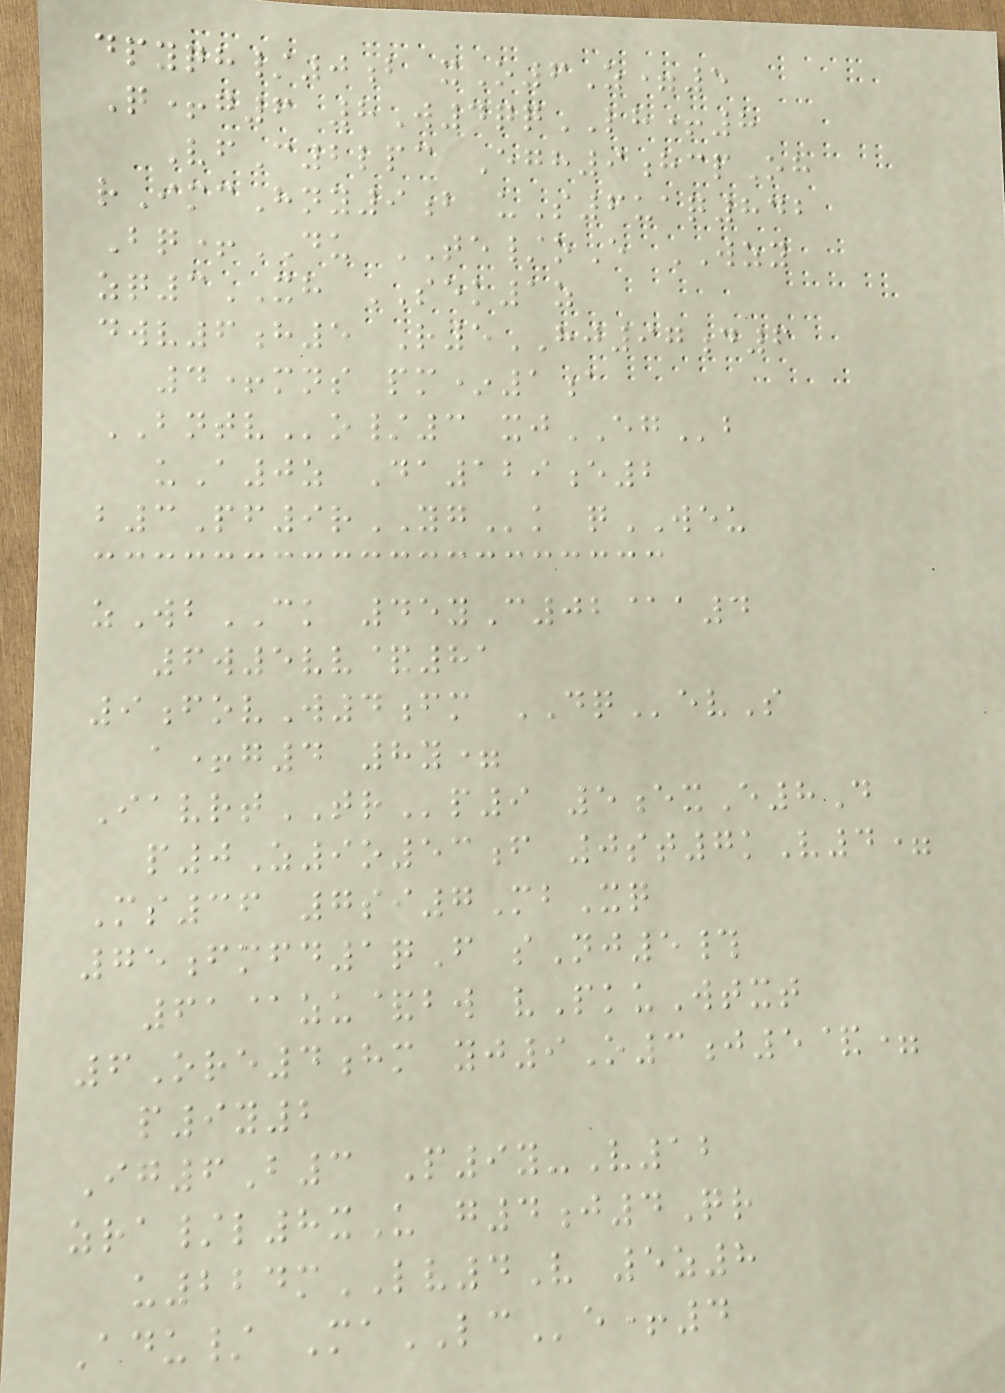dpyqh/0b xO6Z=5
Q+g6 8W4qqLH+8
VfC2lpc Egh9hcpOh
rImcHny9b uS6uaq842
Bq+DU TE/oE WZY
zq3XH SEK1z
dwv6h5 R5HJ97d6
4+mns pm*1a
BNTVo/3 xjEGb
uA0z Da129e2
b3Pf9rYGk qWEU
zWbCK 45yC02@a4
6w5vv&81
9fovW4fm DQevS
a+g4 8y=
IavrtTRp9 5exE8D
p0Z9o53f 0st7kV4=
Ms36 7si7MbXq
75fmfd1qF sNj5#
61@zu&bw vPkuWtxt
6Ore4hm yj9O3j5&=
p9y2
Ig6B3 P9y-V12
zra/l8xU g4j4Qr
u224mLV4V 5z8
Adu/ MaLCe+4
